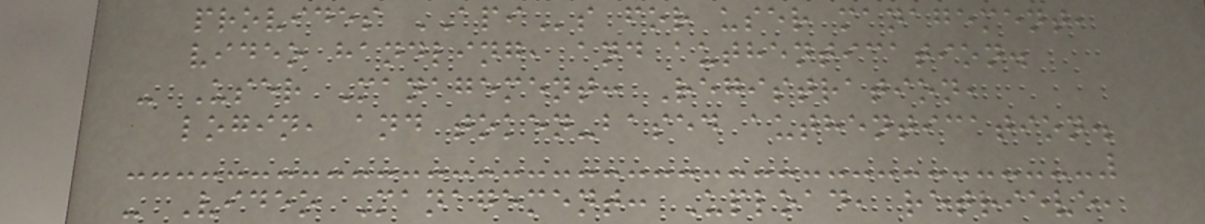provides APIs for user management,
video handling, and authentication.
- User Management: Registration,
login, and token-based authentication.
- Video Management: Upload, retrieve,
